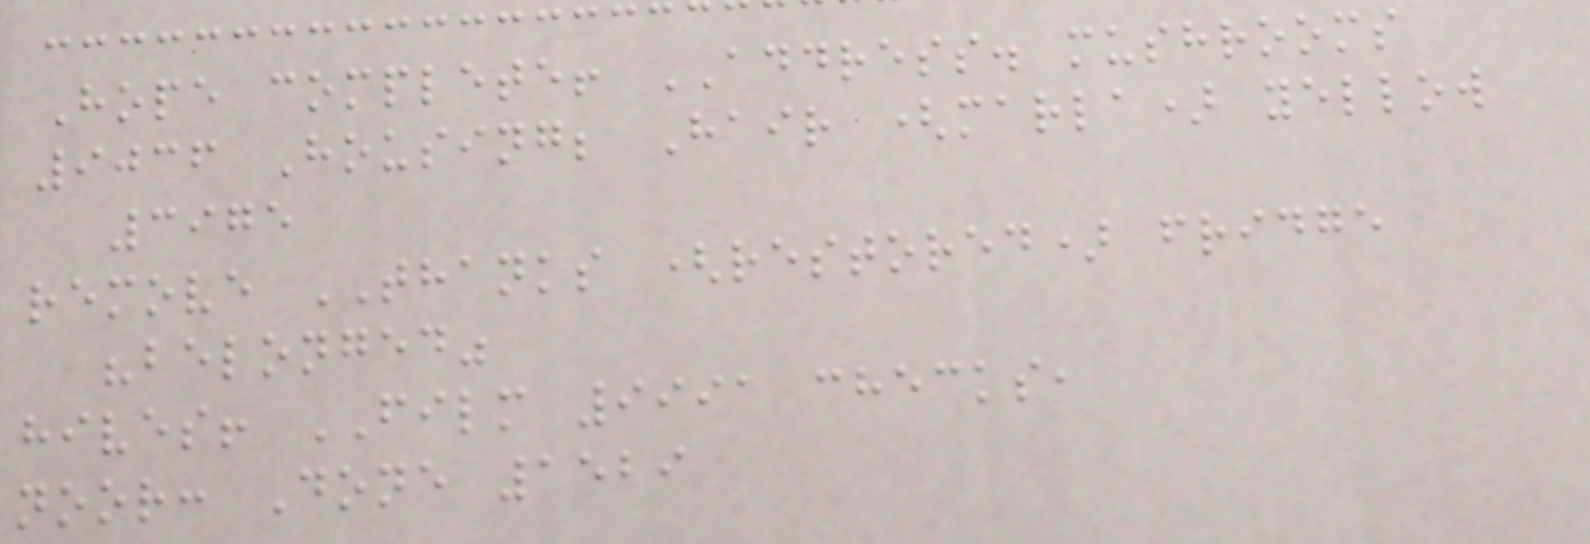Hope complete! ADDRESS. mushrooms
9036 Housing; Hair (marla) yellow
3975
remove THANKS (restored) fridge
"belonged"
hives! FILM 9991 checks,
noor: Done 1529
